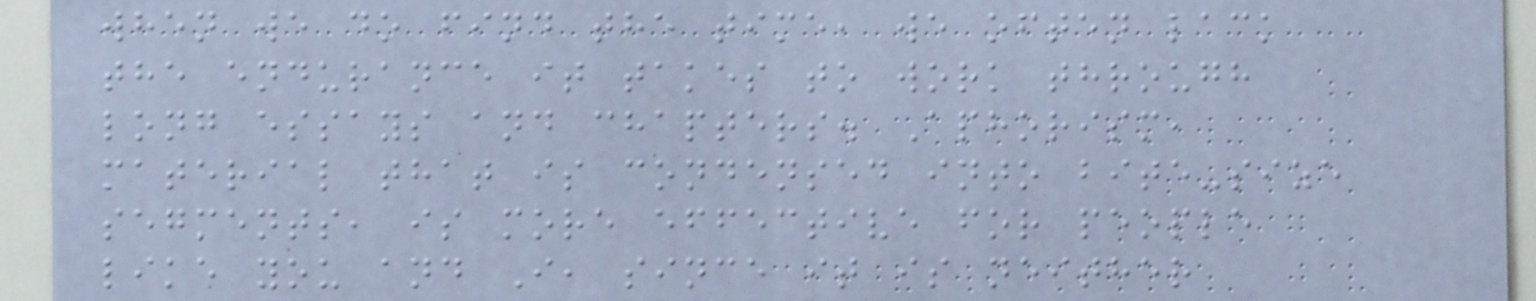when we do find the time, we often lack
the endurance it takes to work through
long essays and chapters. Aphorism,
material that is condensed into bite-size
segments, is more effective for people
like you and I, since it is neither
